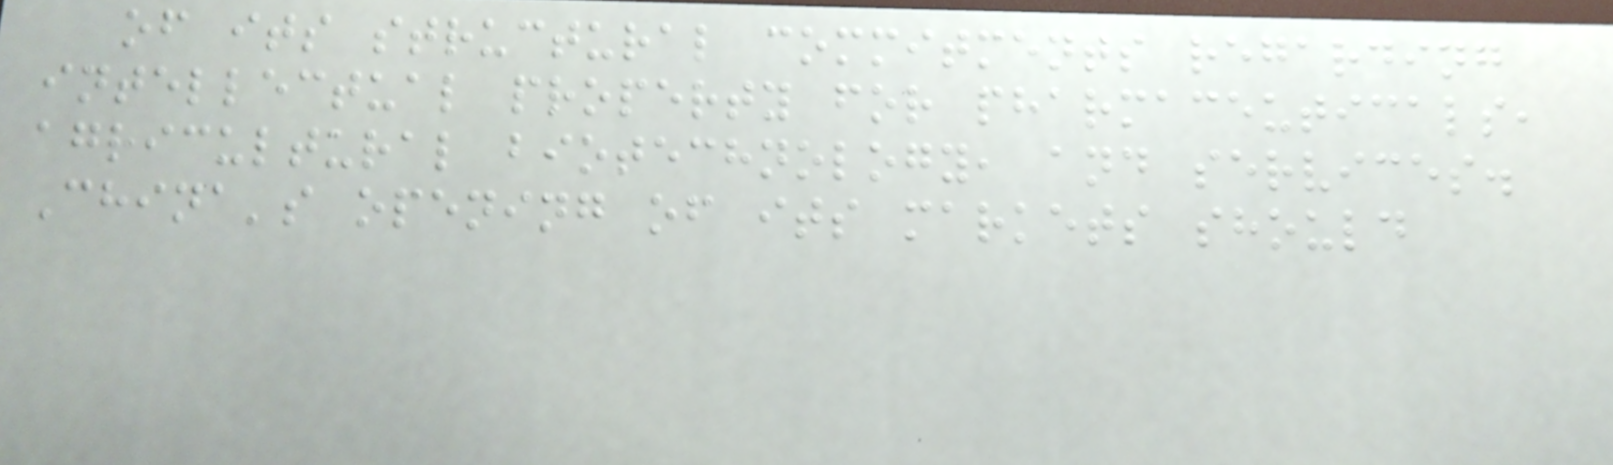of its structural commitments regarding
intellectual property for pharmaceuticals,
agricultural biotechnology, and services.
China's opening of its markets should
